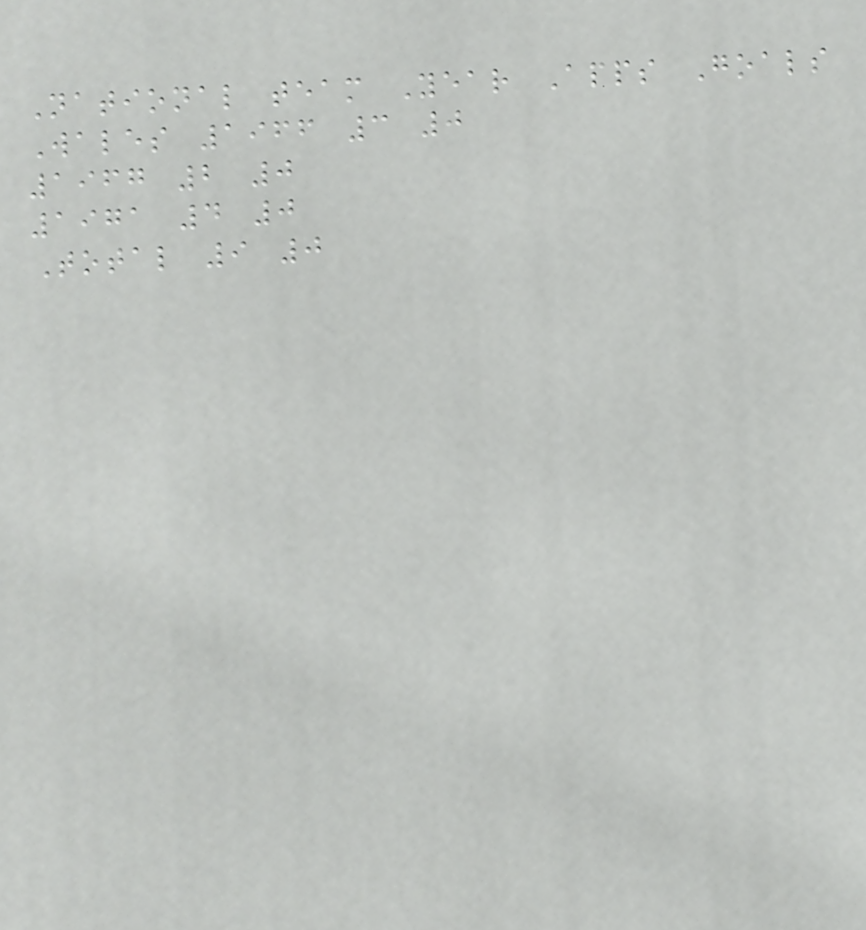National team Year Apps Goals
Wales 1966 3 0
1967 2 0
1971 4 0
Total 9 0
